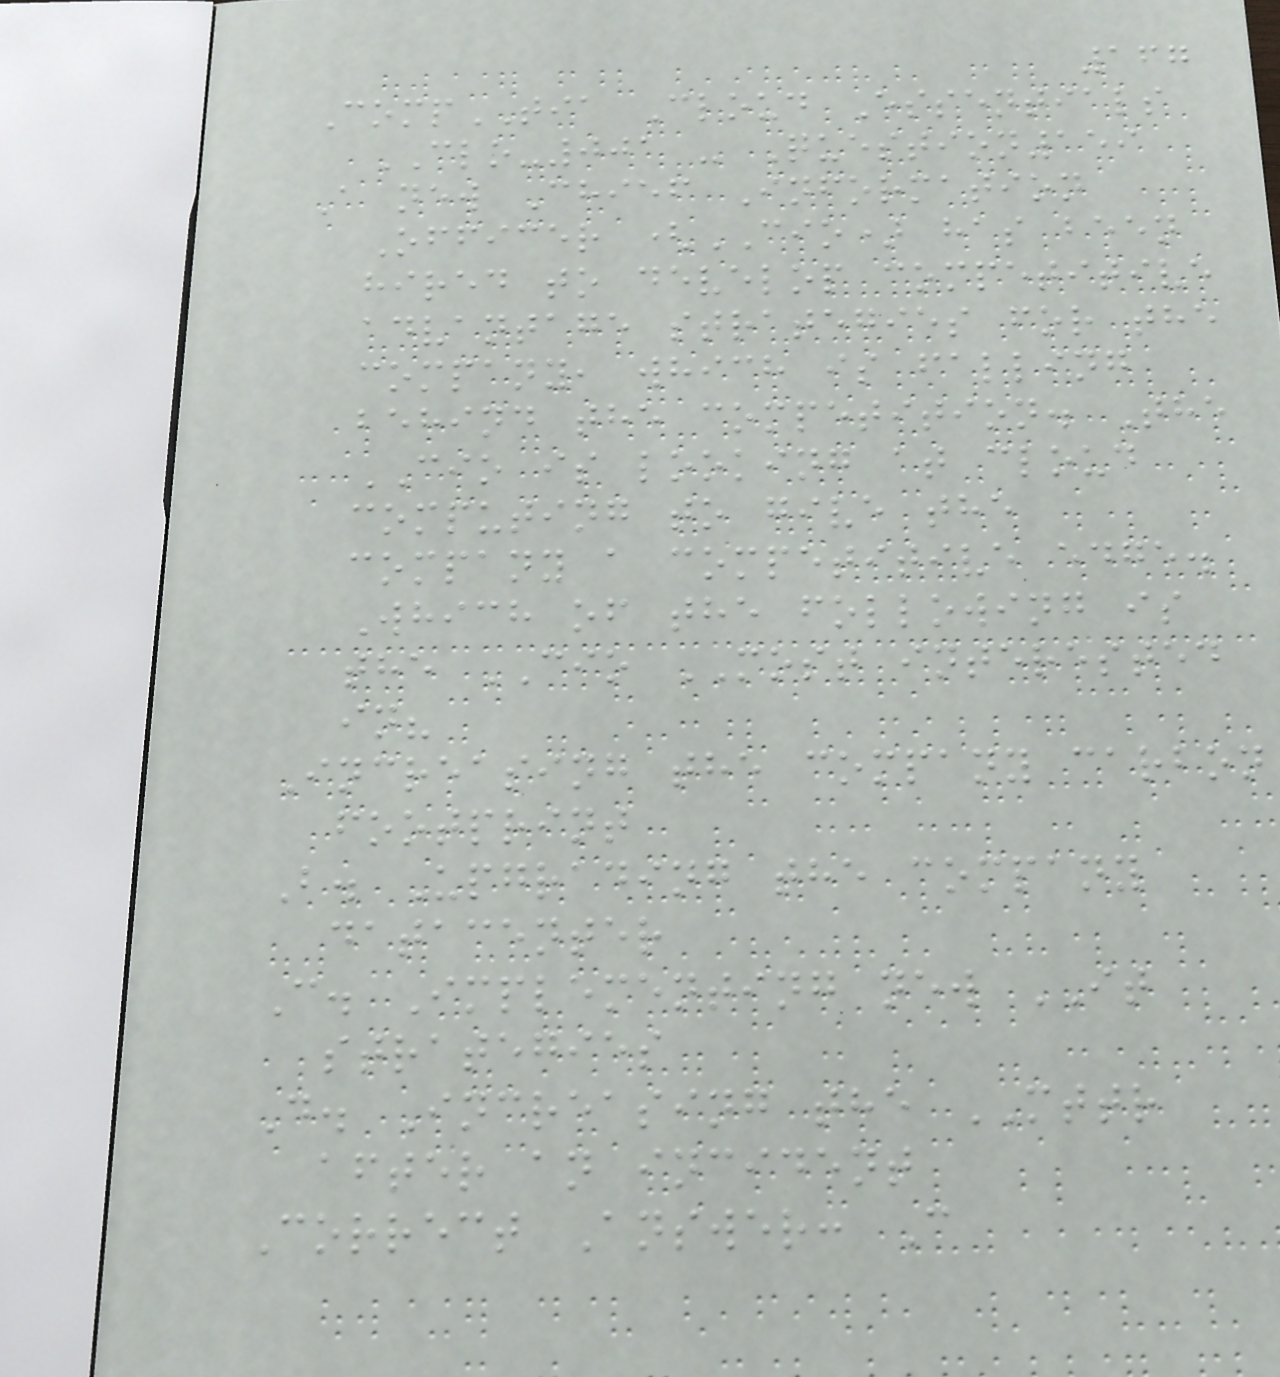167
CompTIA Cloud Essentials
CLO-001 - Question159
A new Chief Information
Officer (CIO) has been
hired to develop competitive
advantage strategies for the
company, which is falling
behind the competition. The
CIO is looking at cloud
computing to give the
company a competitive edge.
Which of the following is
the CIO MOST interested
in?
Increasing the company carbon
footprint
B. Upgrading the company
datacenter
C. Implementing new IT
strategies
D. Increasing the MTTR
after an incident
Correct Answer: C
